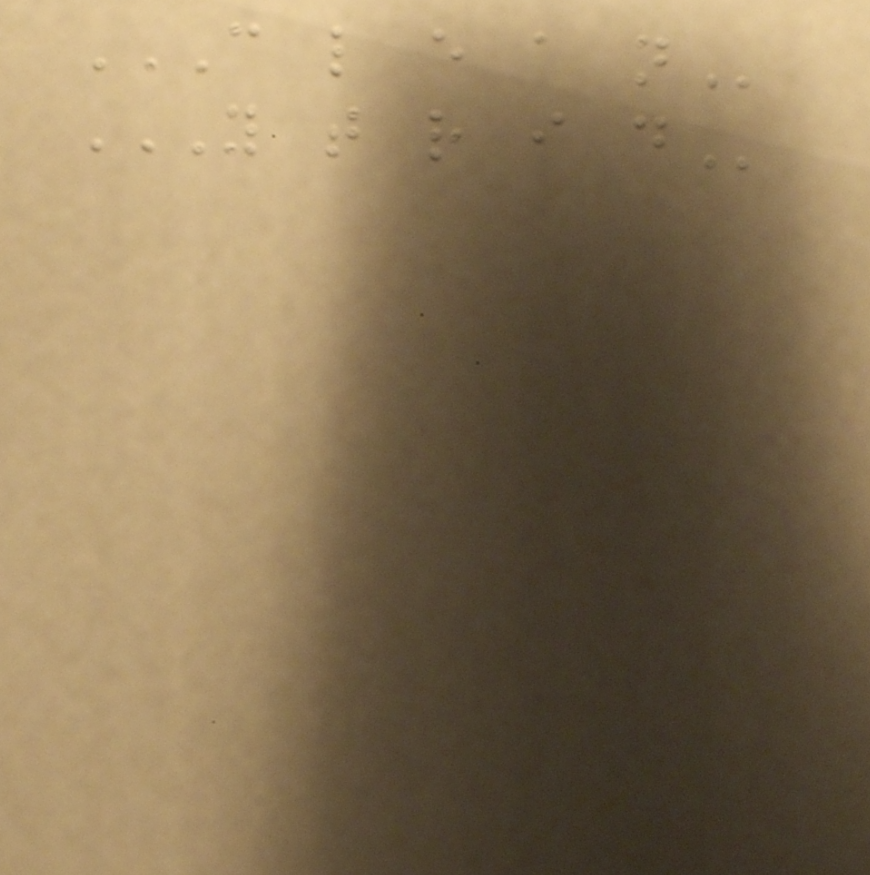C L E A N
Y T R I D
